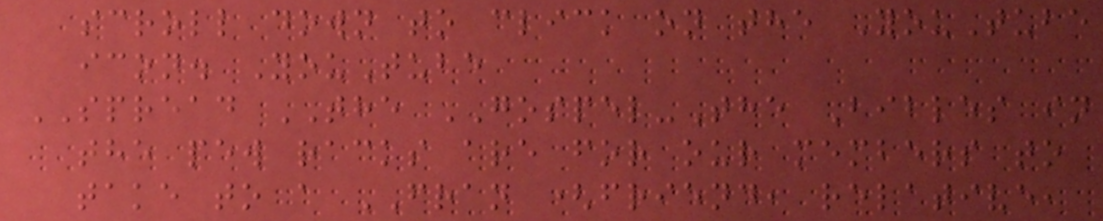scroll down to click on the YouTube
icon. YouTube
SPREAD THE GOSPEL-The Bibles in
the pew racks are for our members to
take to a FRAN (friend, relative,
